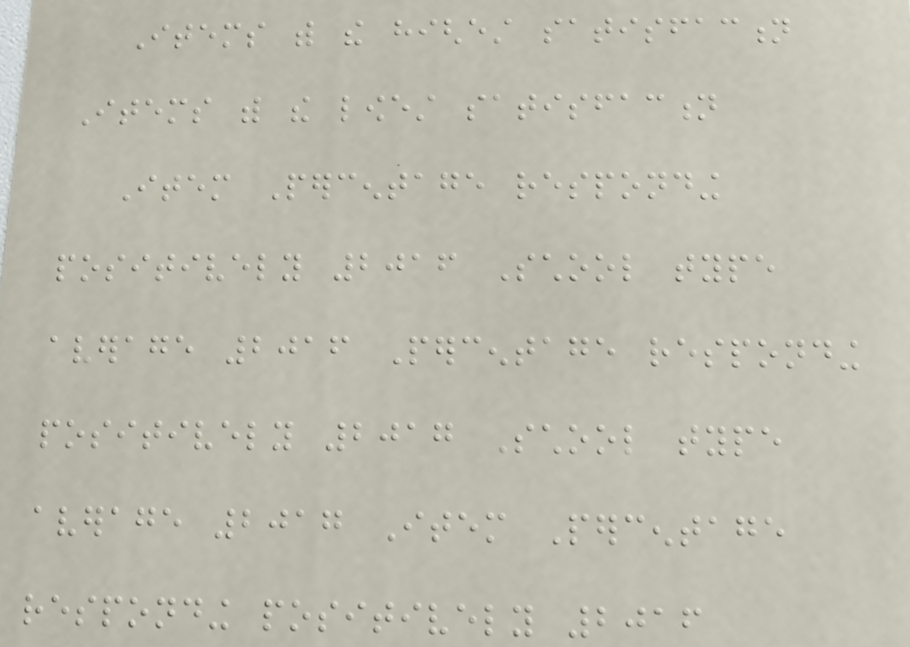Items with the highest satisfaction
Items with the lowest satisfaction
Item Percentage responding
positively 2016 School type
average 2016 Percentage responding
positively 2017 School type
average 2017 Item Percentage
responding positively 2016
